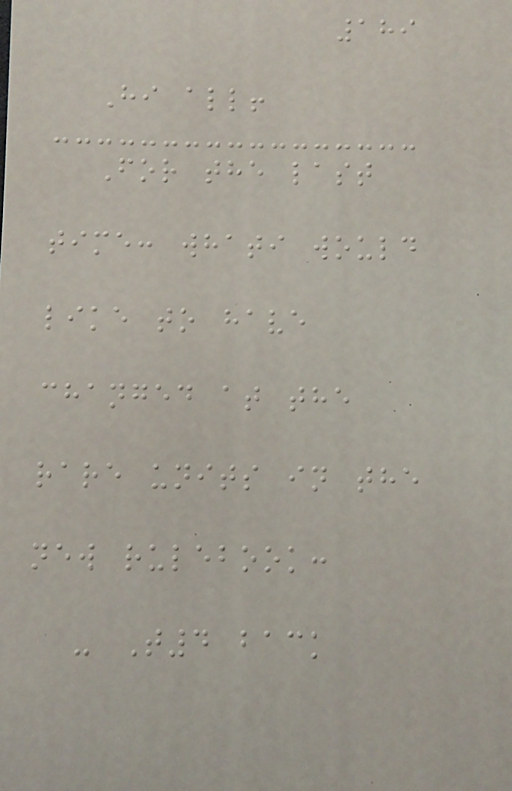189
Hi all!
For the last
time: whati would
like to have
changed at the
rare units in the
new rulebook:
- T4 back
